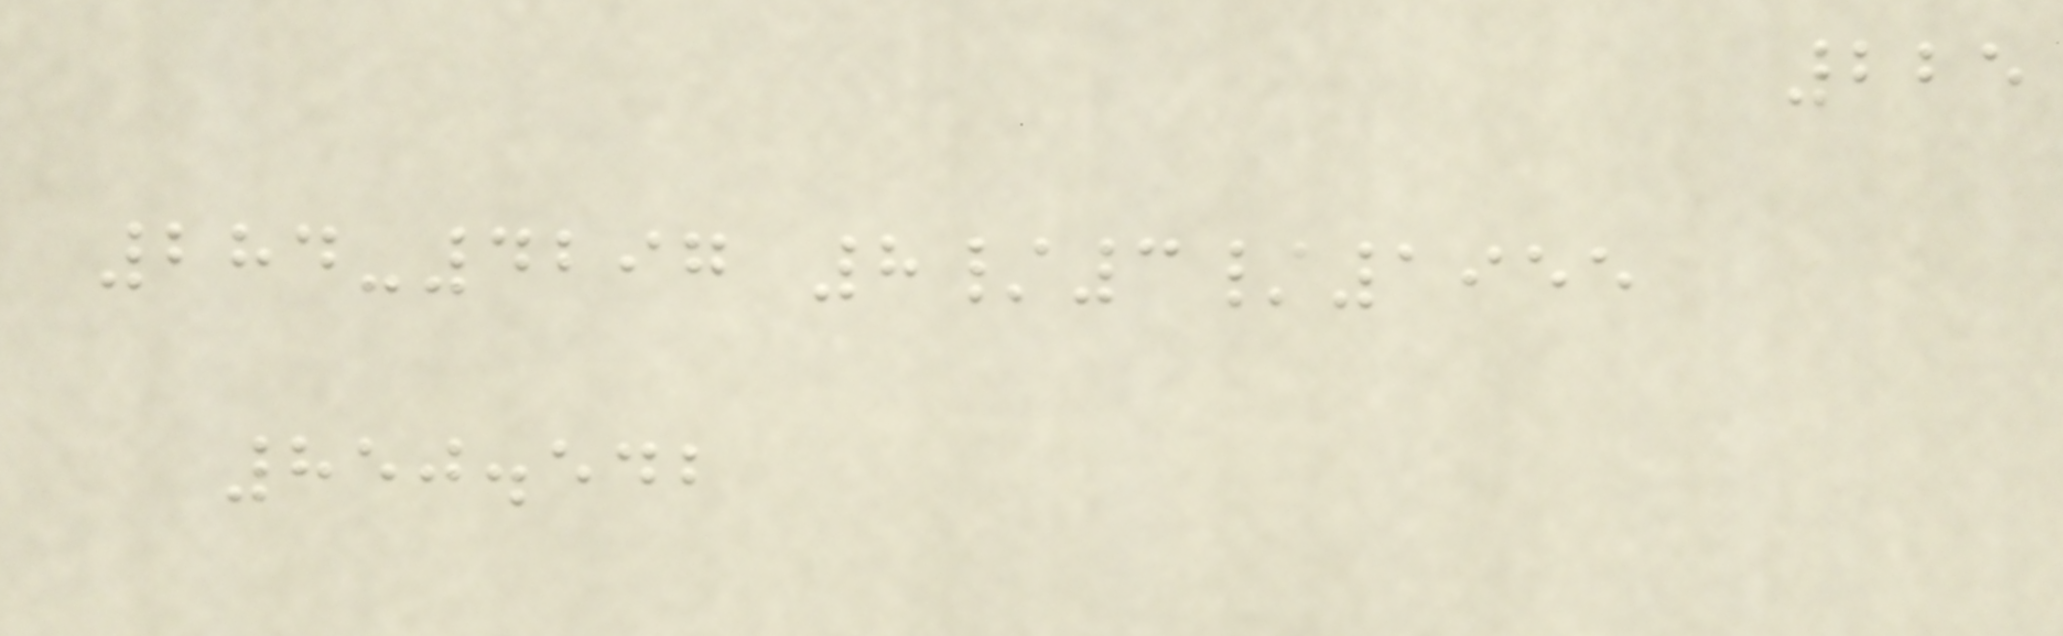225
284-4297 8/3/1955
850.542
